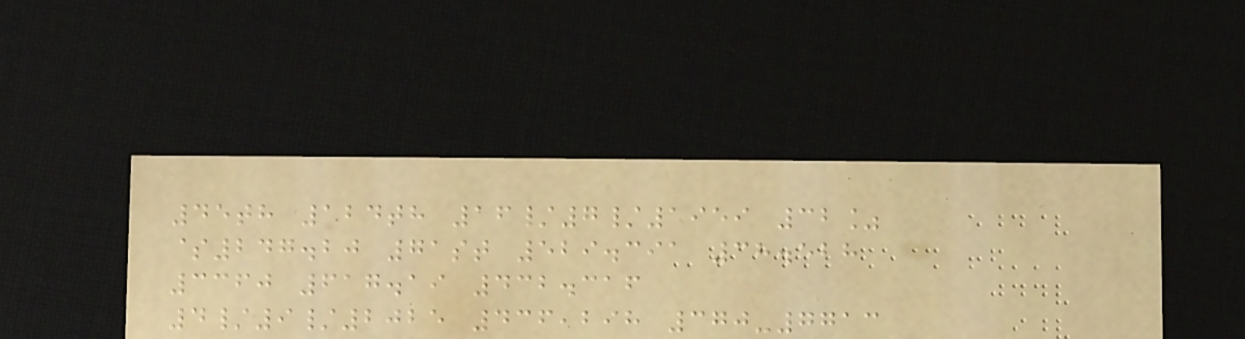45th 124th 16/7/1959 32%
$247.20 71st 529.391 38.528
3360 617.19 432.316
4/9/2025 436,298 370-7713
